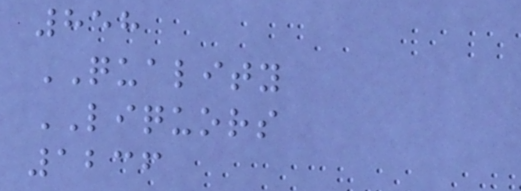858
QUALITY
LIQUORS
1236
